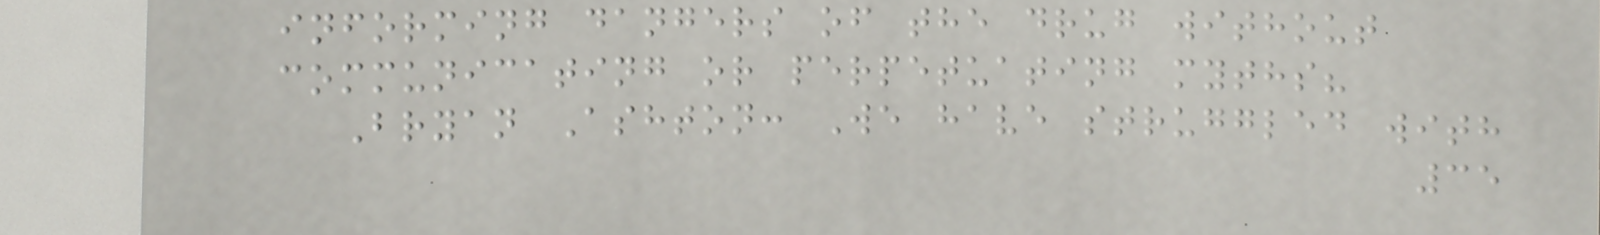informing dangers of the drug without
communicating or perpetuating myths?
Bryan Ashton: We have struggled with
35
